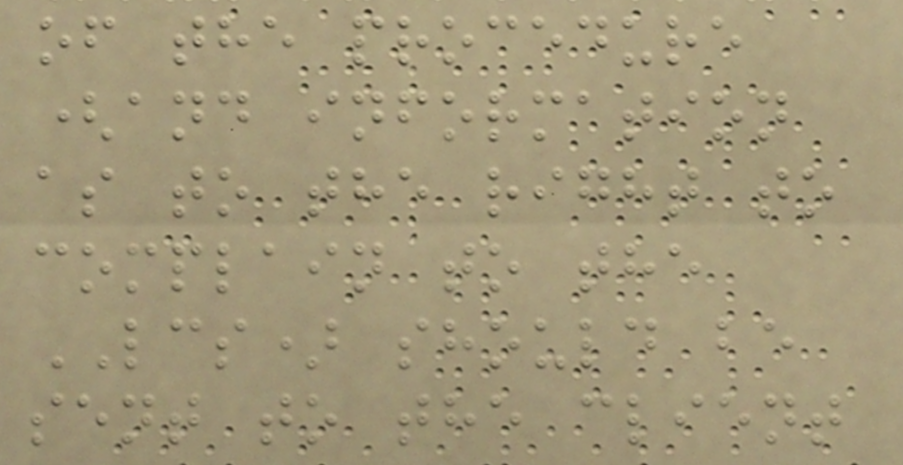of the procedure
(and information
as to the right to
complain to the
LCS) should be
sent to the client
